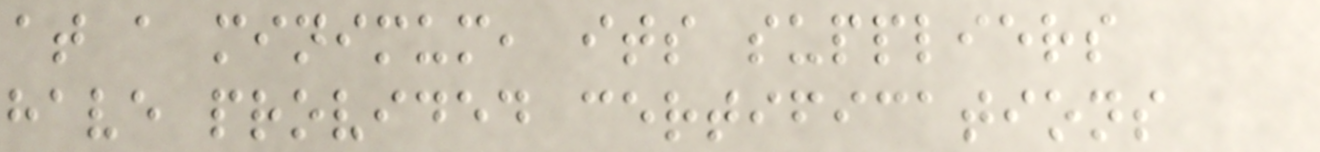at a minimum, its suppliers
have provided certifications
